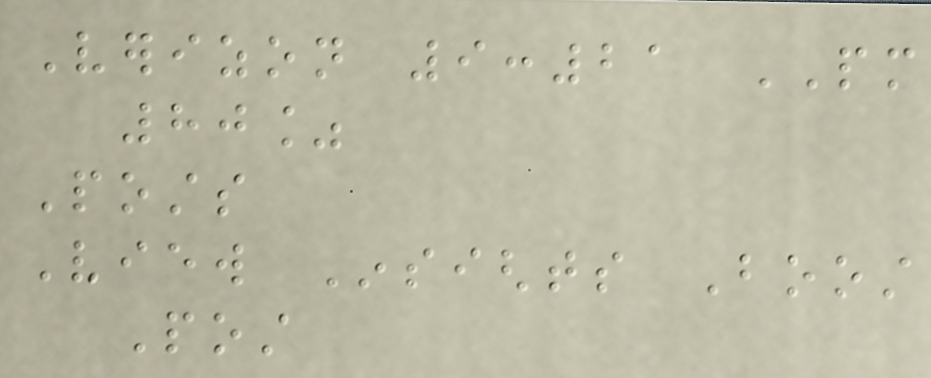Verizon 9:21 PM
80%
Posts
View Insights Boost
Post
